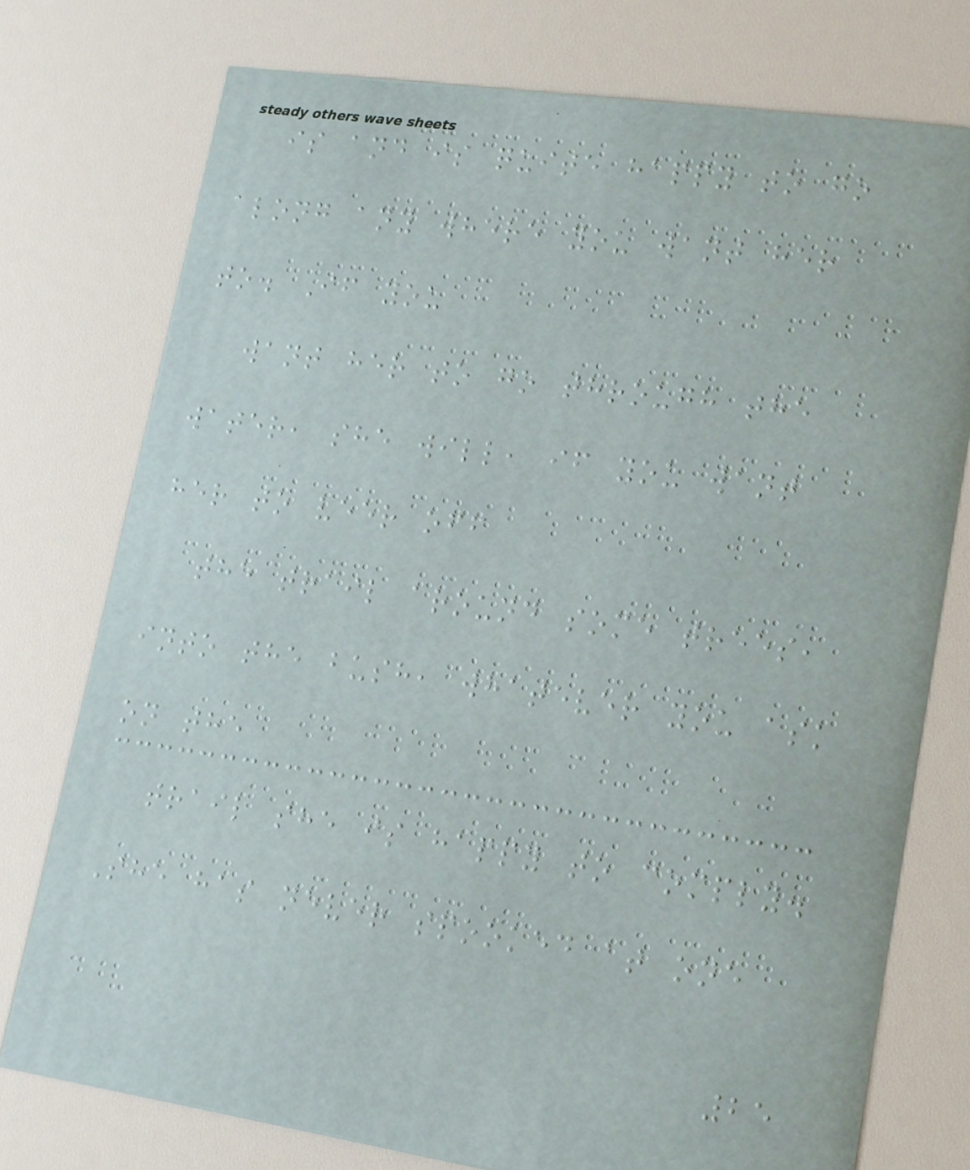is and is quite happy to go
along any where you want her
to. If you
want her to go through the
water, she will, if you want
her to veer off
the trail around some trees,
into the bush, whatever you ask
on the
trail she is happy to comply.
She has never spooked at one
25
